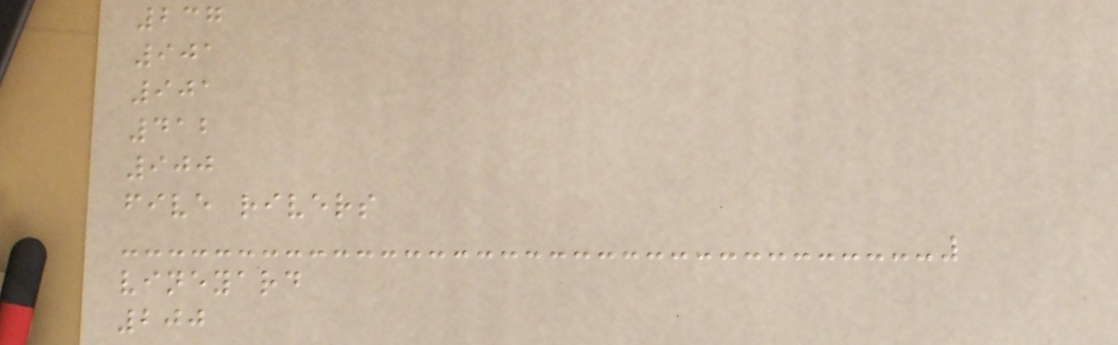237
901
901
412
900
five rivers
vineyard
200
